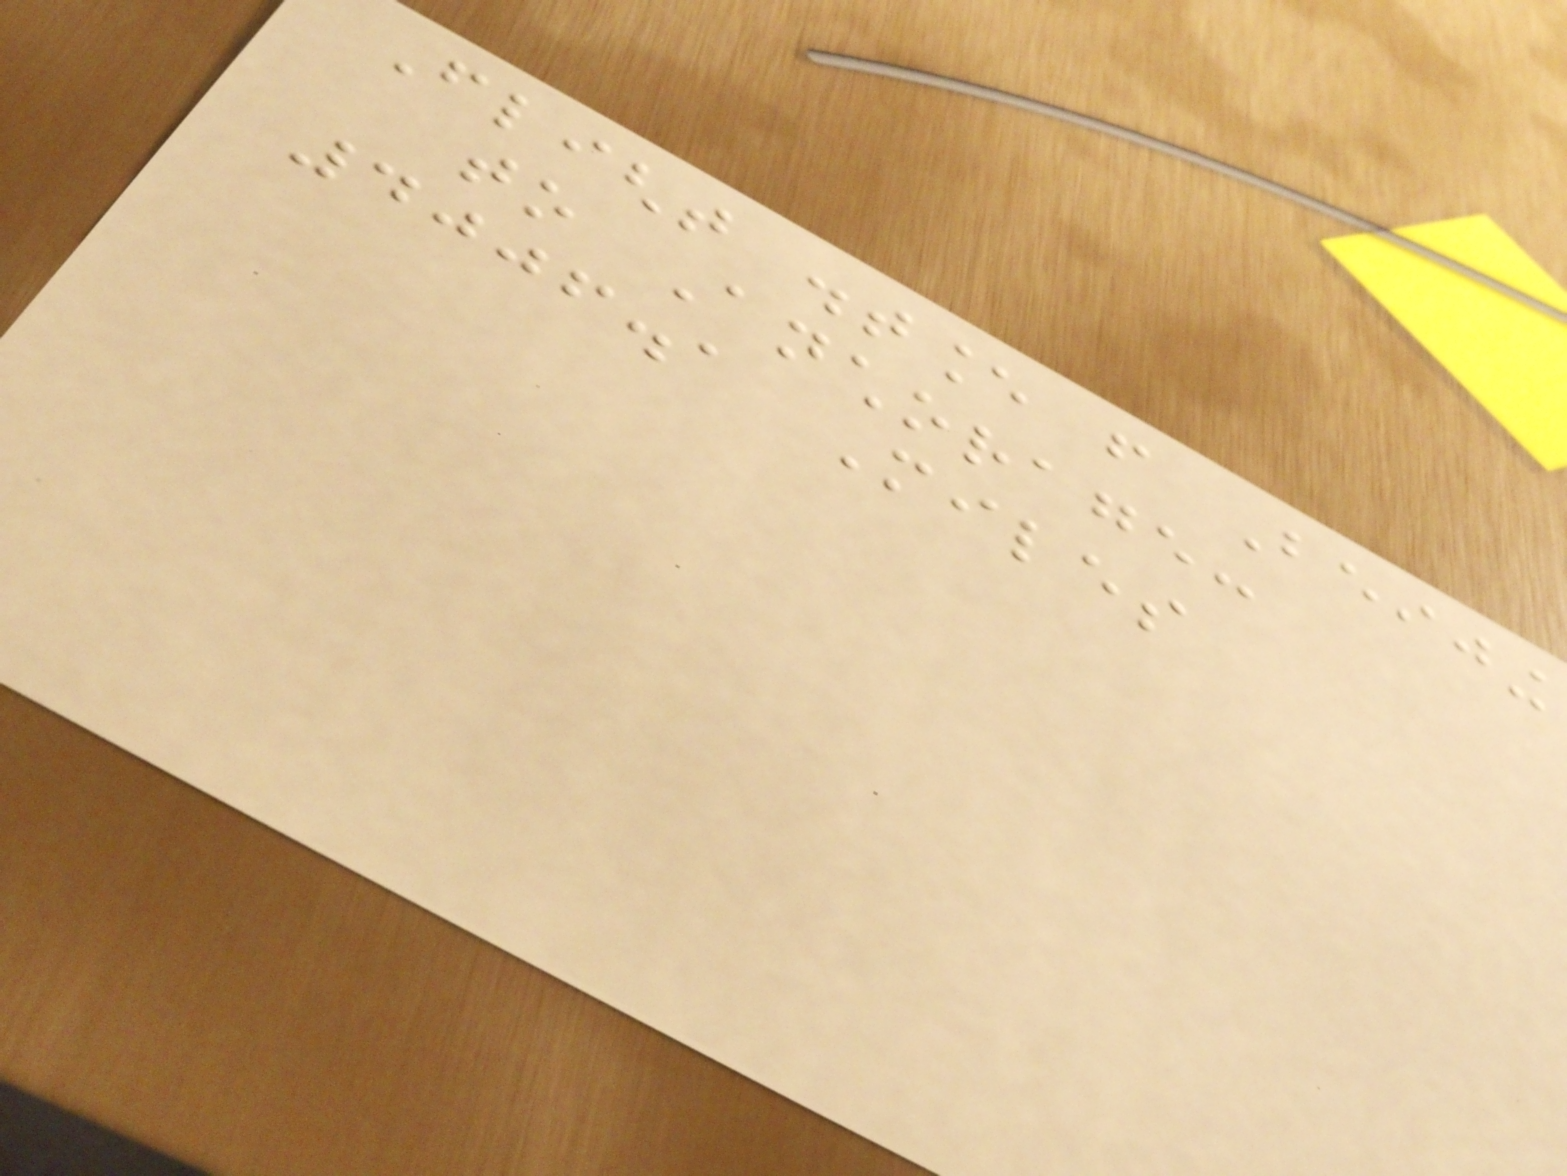Flight distance from Beijing
to Anchorage:
4006.1 Miles
